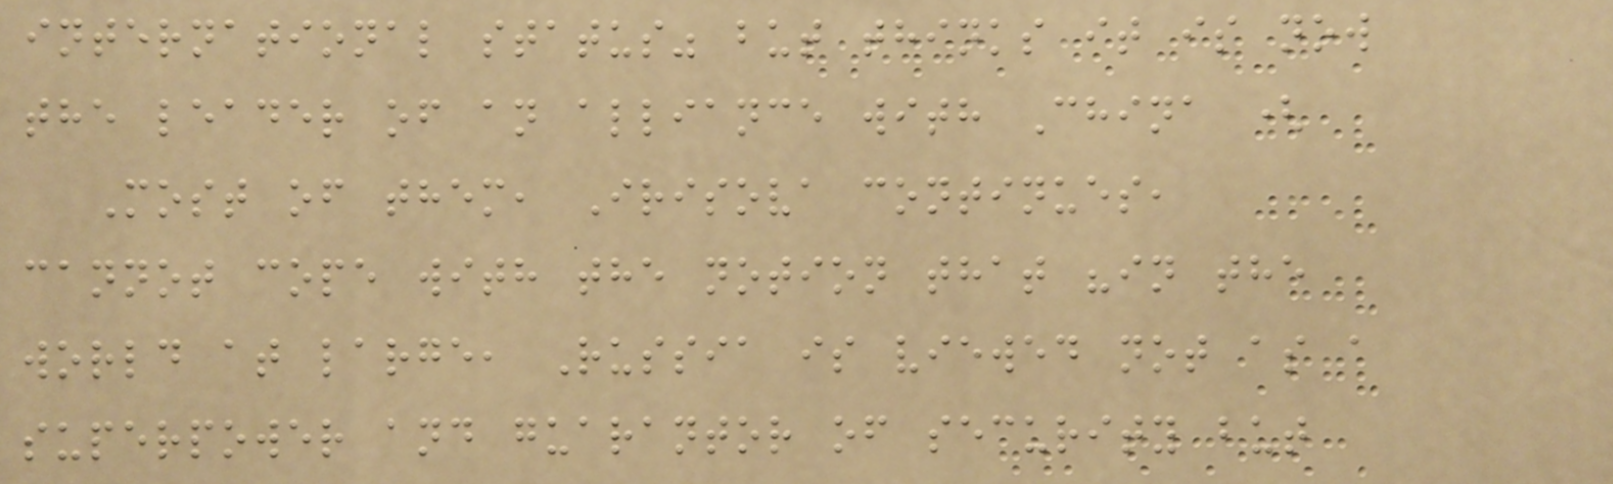international status" but thinks it is now
the leader of an alliance with China (
Most of them, Irisova continues,
cannot cope with the notion that "in the
world at large, Russia is viewed not as a
superpower and guarantor of security but
